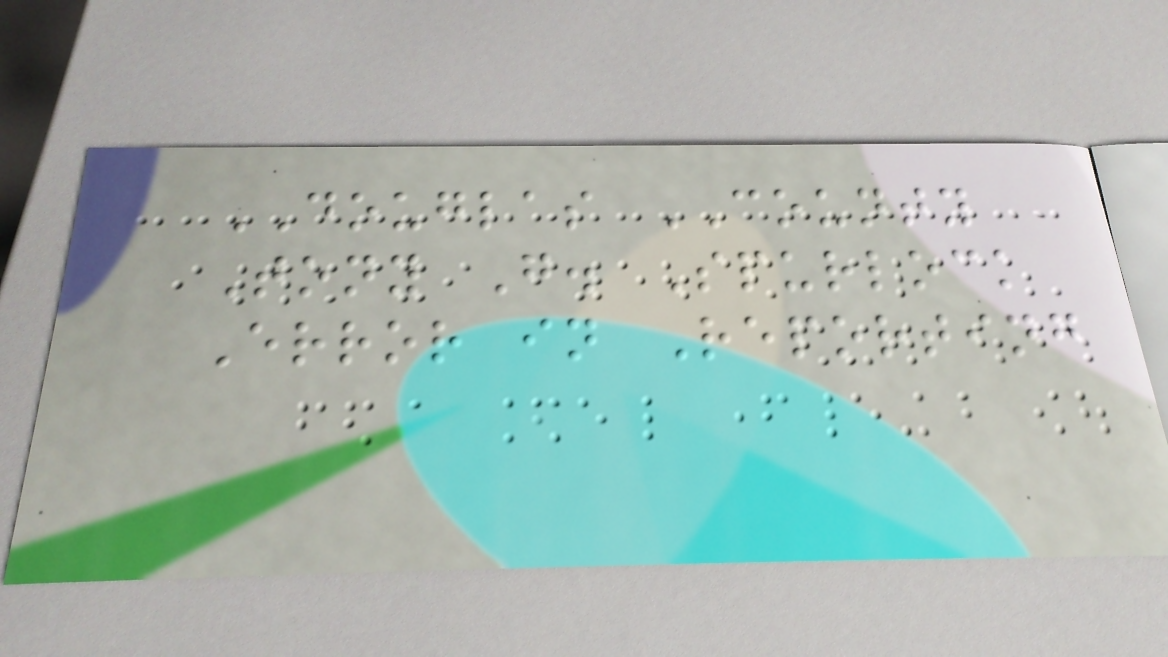DOUGLAS COUNTY
Tony G. Spurlock
Error in Reporting
